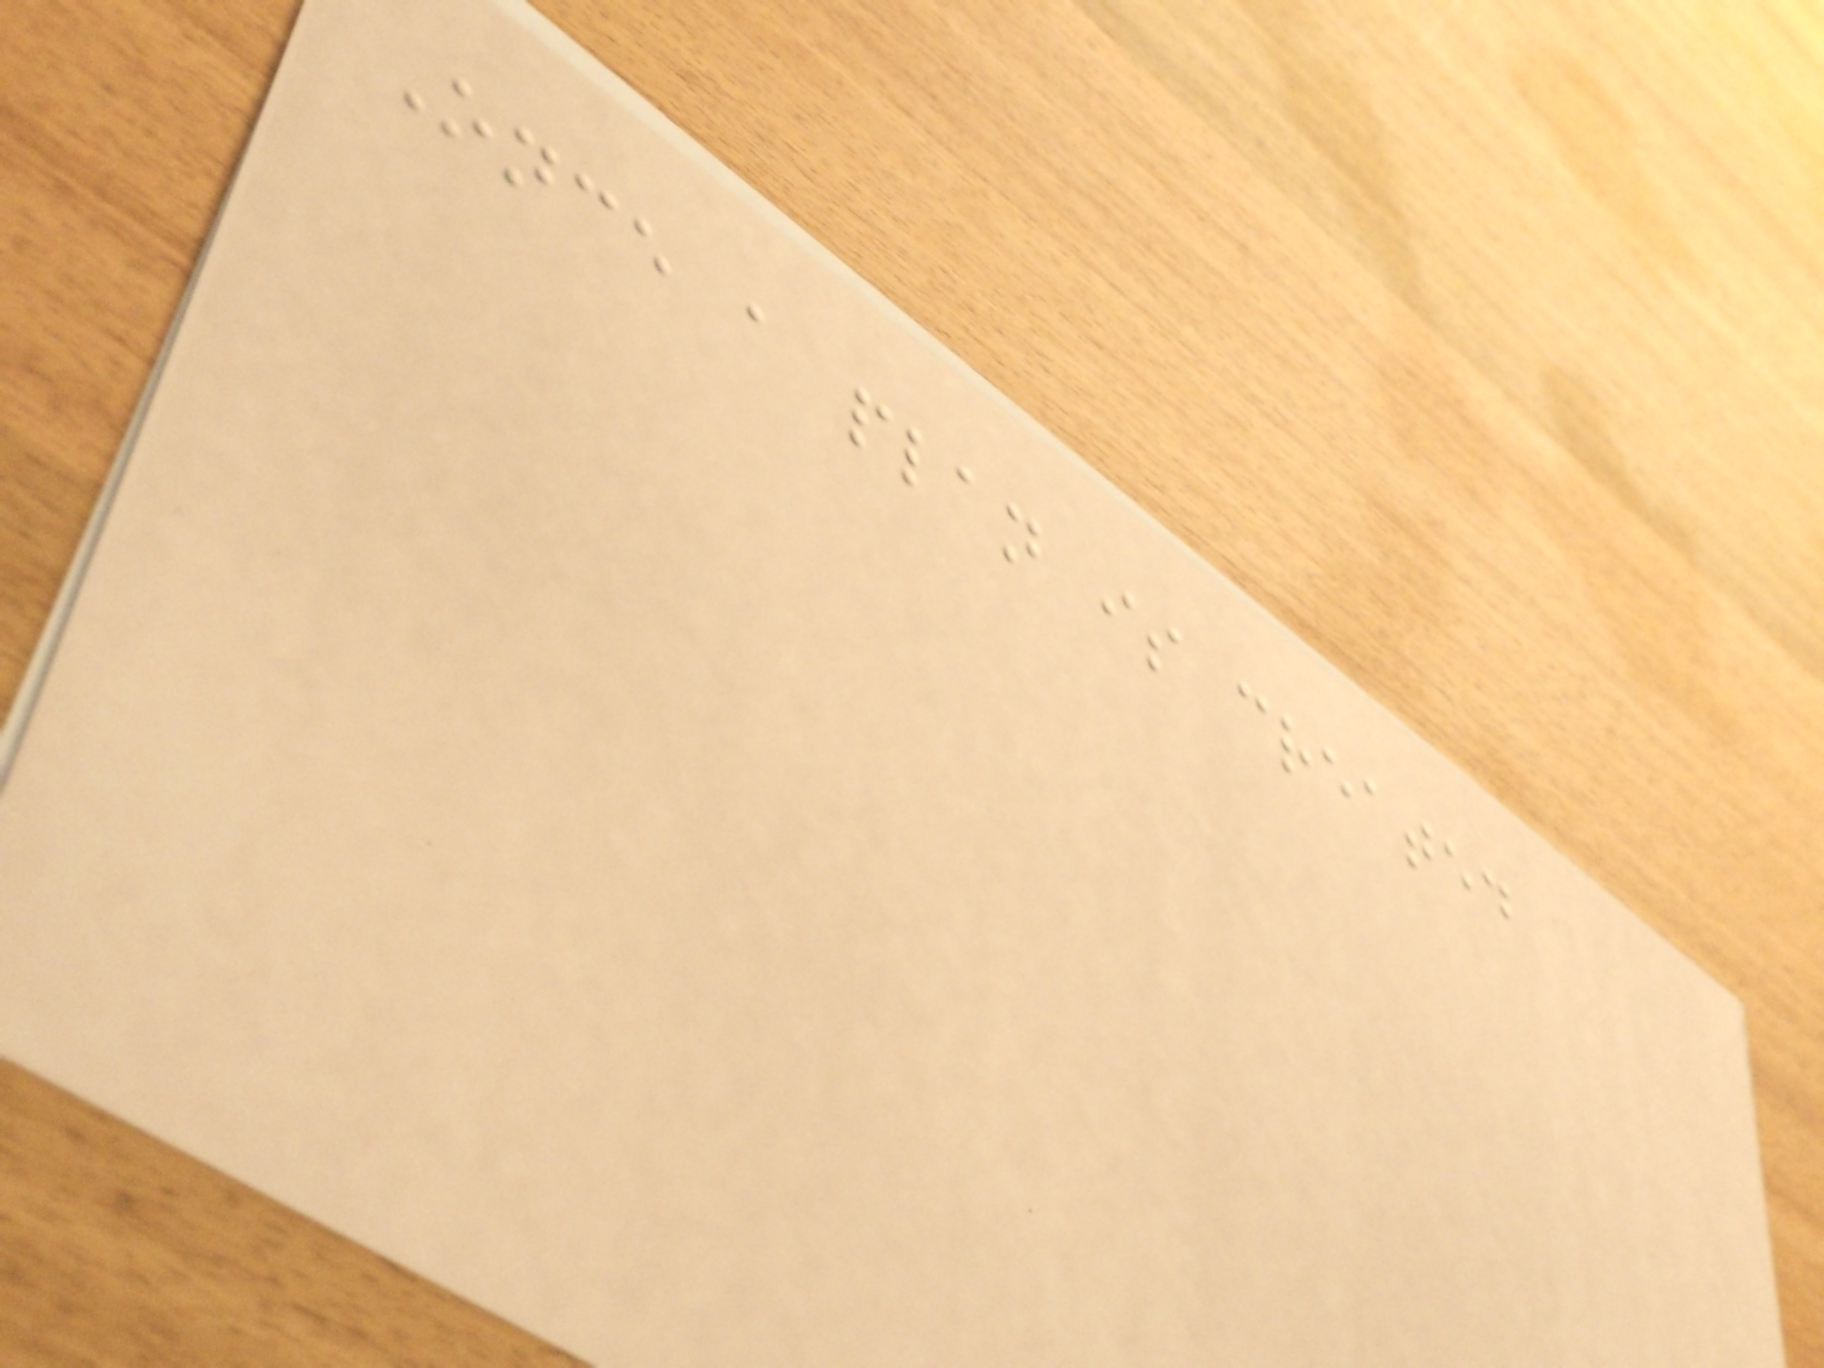Once a plan is created
